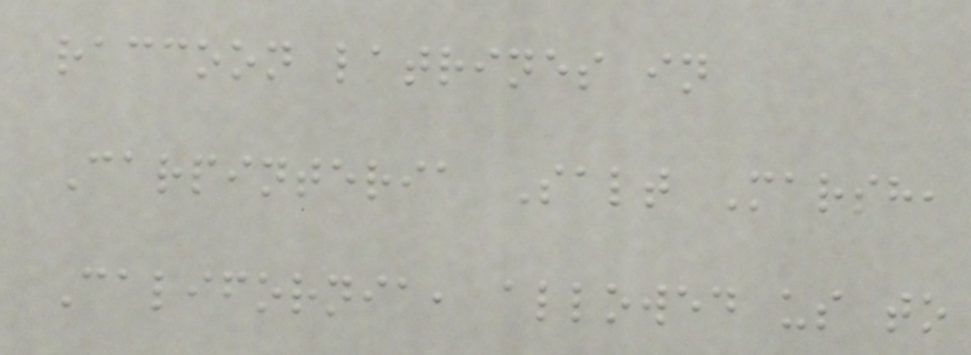raccoon latrines in
Carpinteria Salt Marsh,
California, allowed us to
